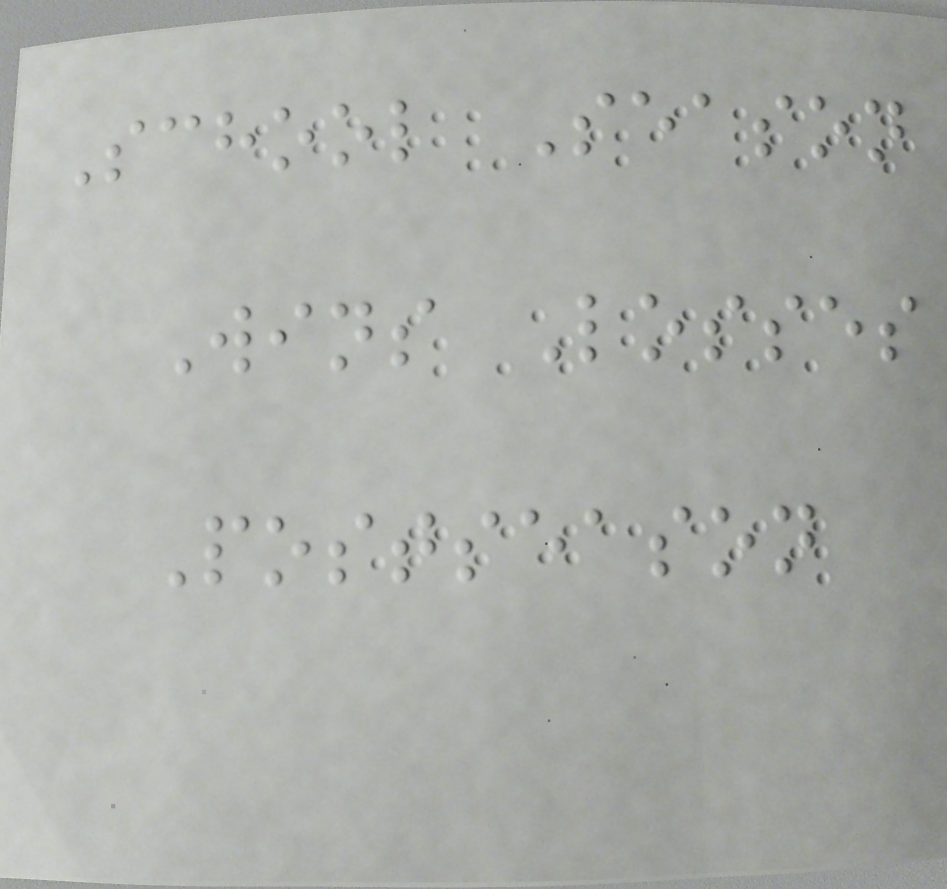School Season
Wins Losses
Postseason
